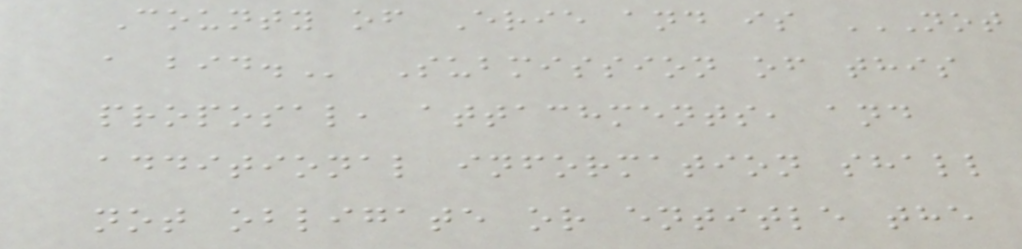County of Erie and is NOT
A BID. Submission of this
proposal, attachments, and
additional information shall
not obligate or entitle the
